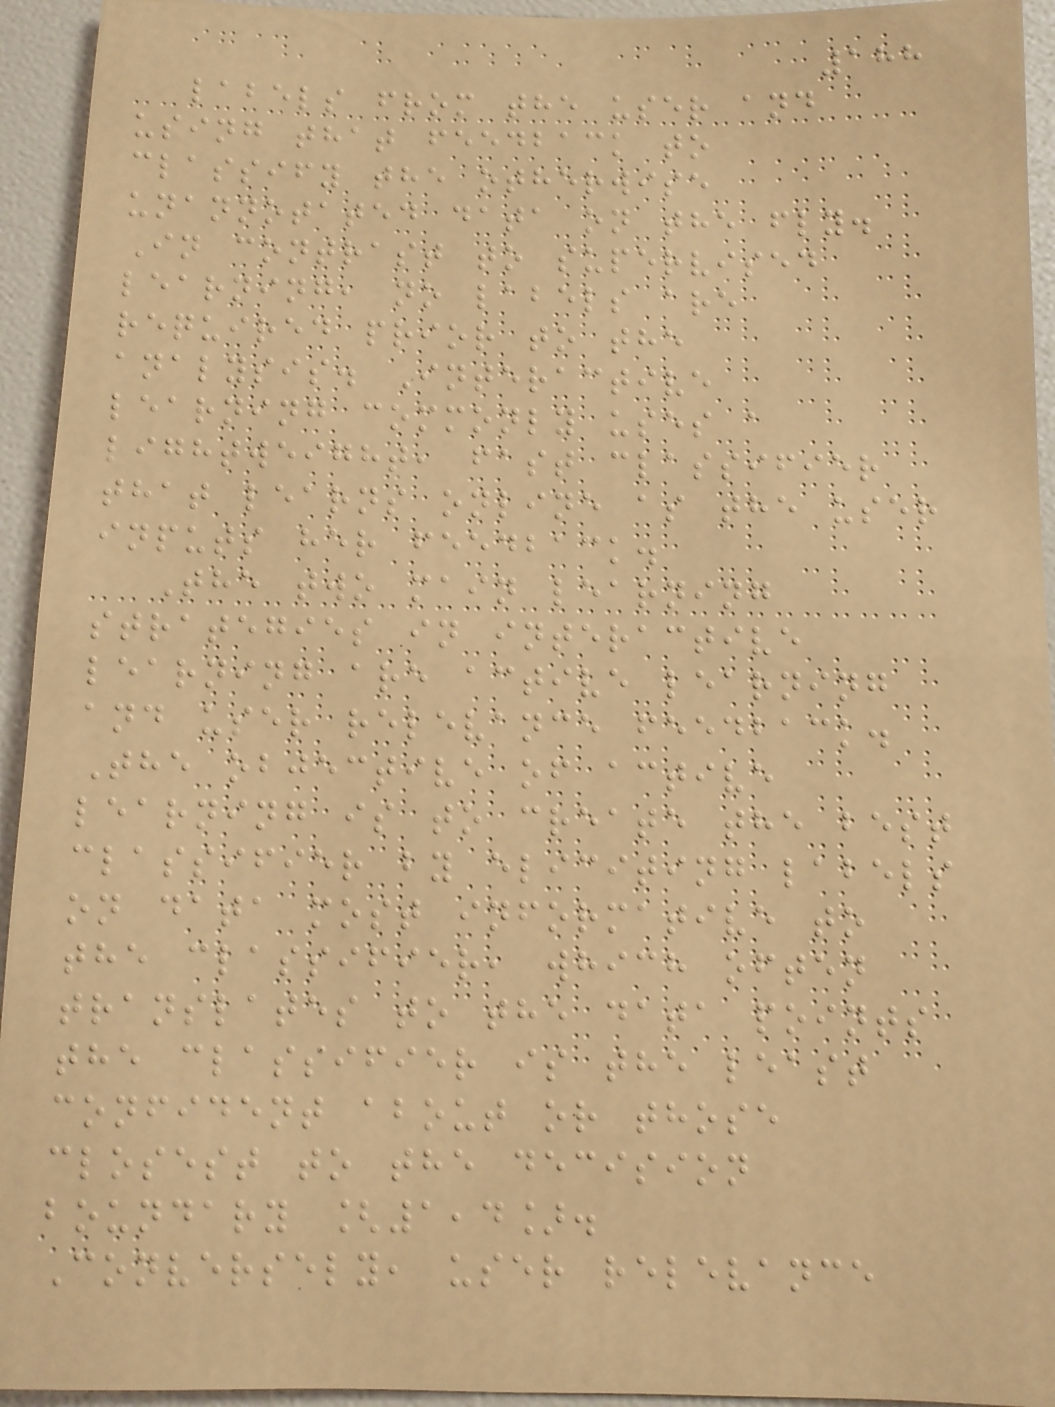188
labels from the user and
using that feedback to
classify the otherwise
unannotated data on the fly.
In contrast to supervised
learning, no labels are
required prior to the
analysis. Interactive
learning commonly uses a
lightweight, fast classifier
that learns online as the user
inputs her feedback.
The two main learning
strategies in interactive
learning are active learning
and user relevance feedback.
The objective of active
learning is to create the best
classifier by eliciting labels
on data most informative to
the classifier, which often
translates to the data points
the classifier is the least
confident about or those
closest to the decision
boundary [1,4].
Conversely, user relevance
